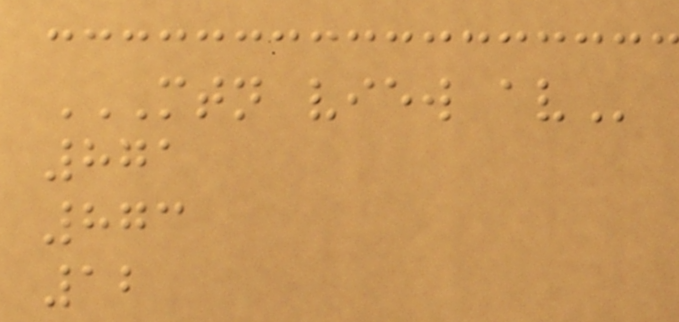MTN VIEW AV
871
873
12
